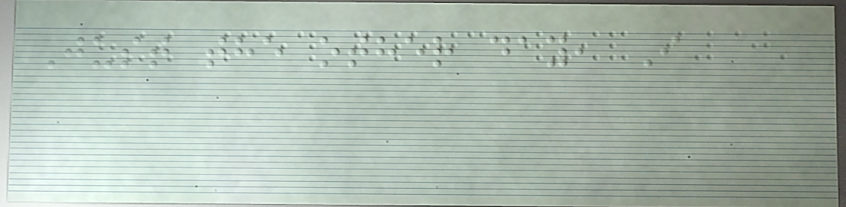Just the other day, I
